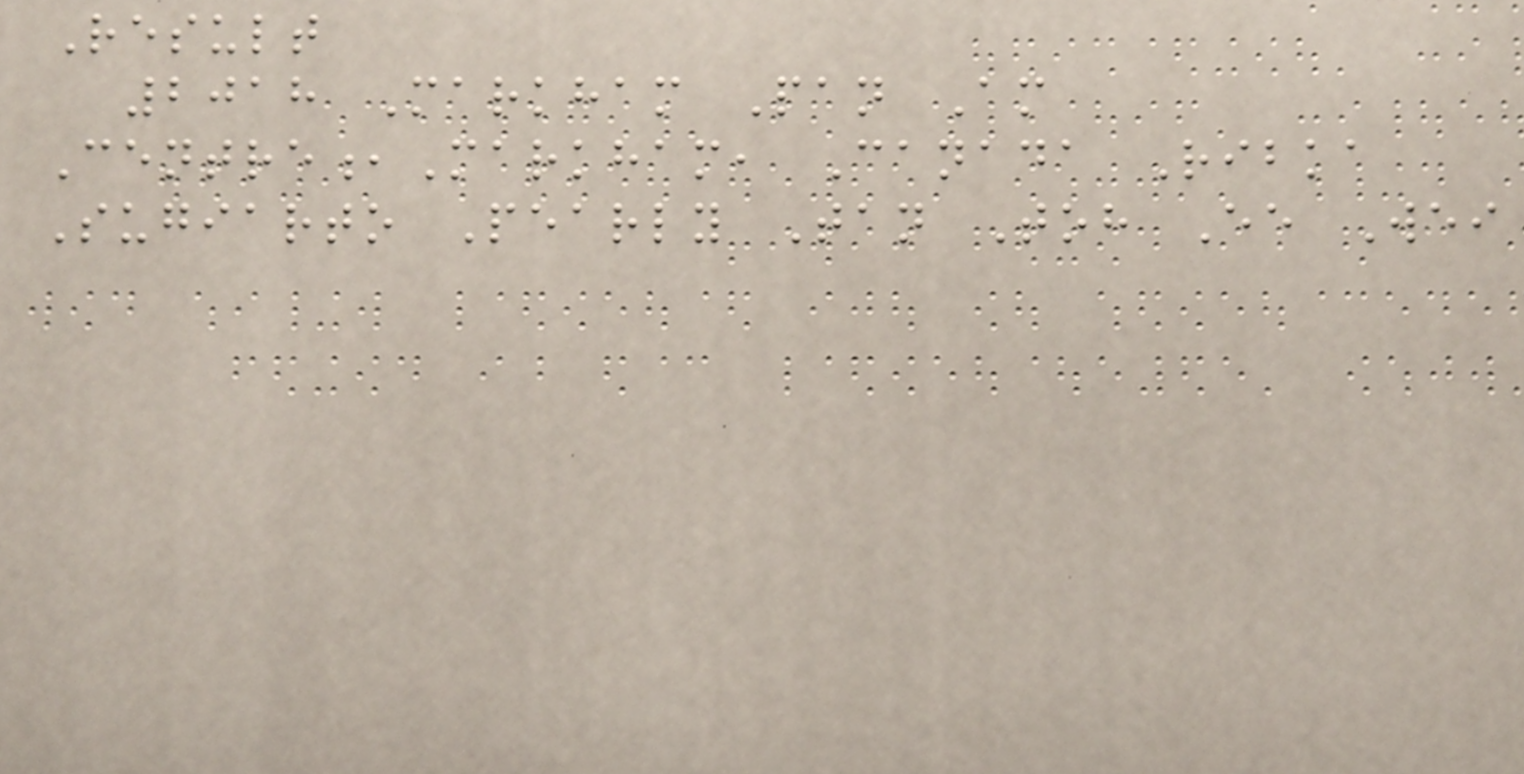Result
2018 Markham Pan Am
Centre,Markham, Canada Ribka
Sugiarto Pearly Tan Toh Ee Wei
